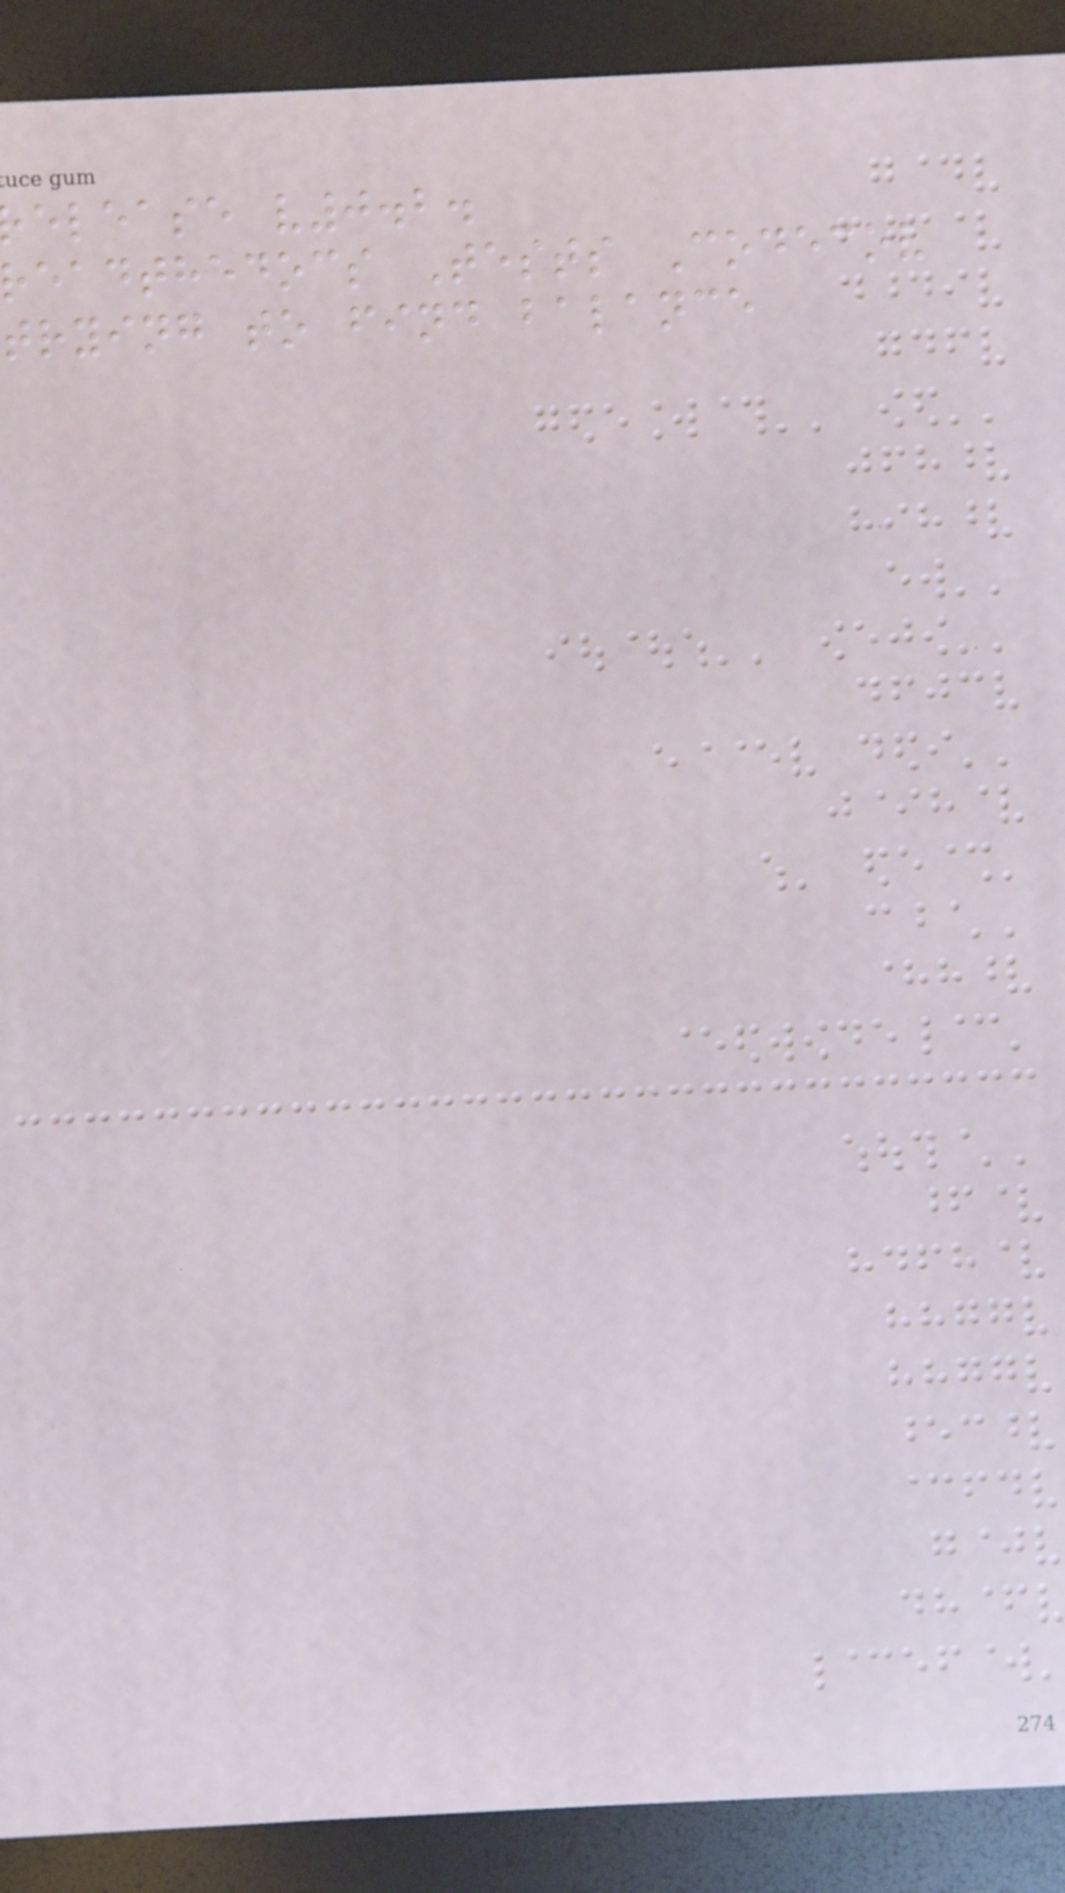elease v0.2.
readthedocs Tests Codecov
trying to find balance
